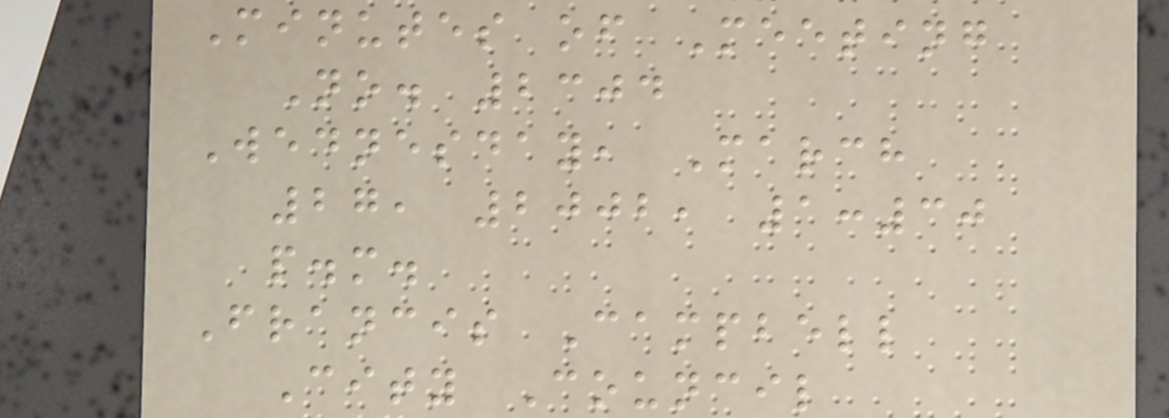Minutes of Meeting
No. 2304
Wednesday, March
27, 2002, 1:30
p.m.
Francis Campbell
City Council
